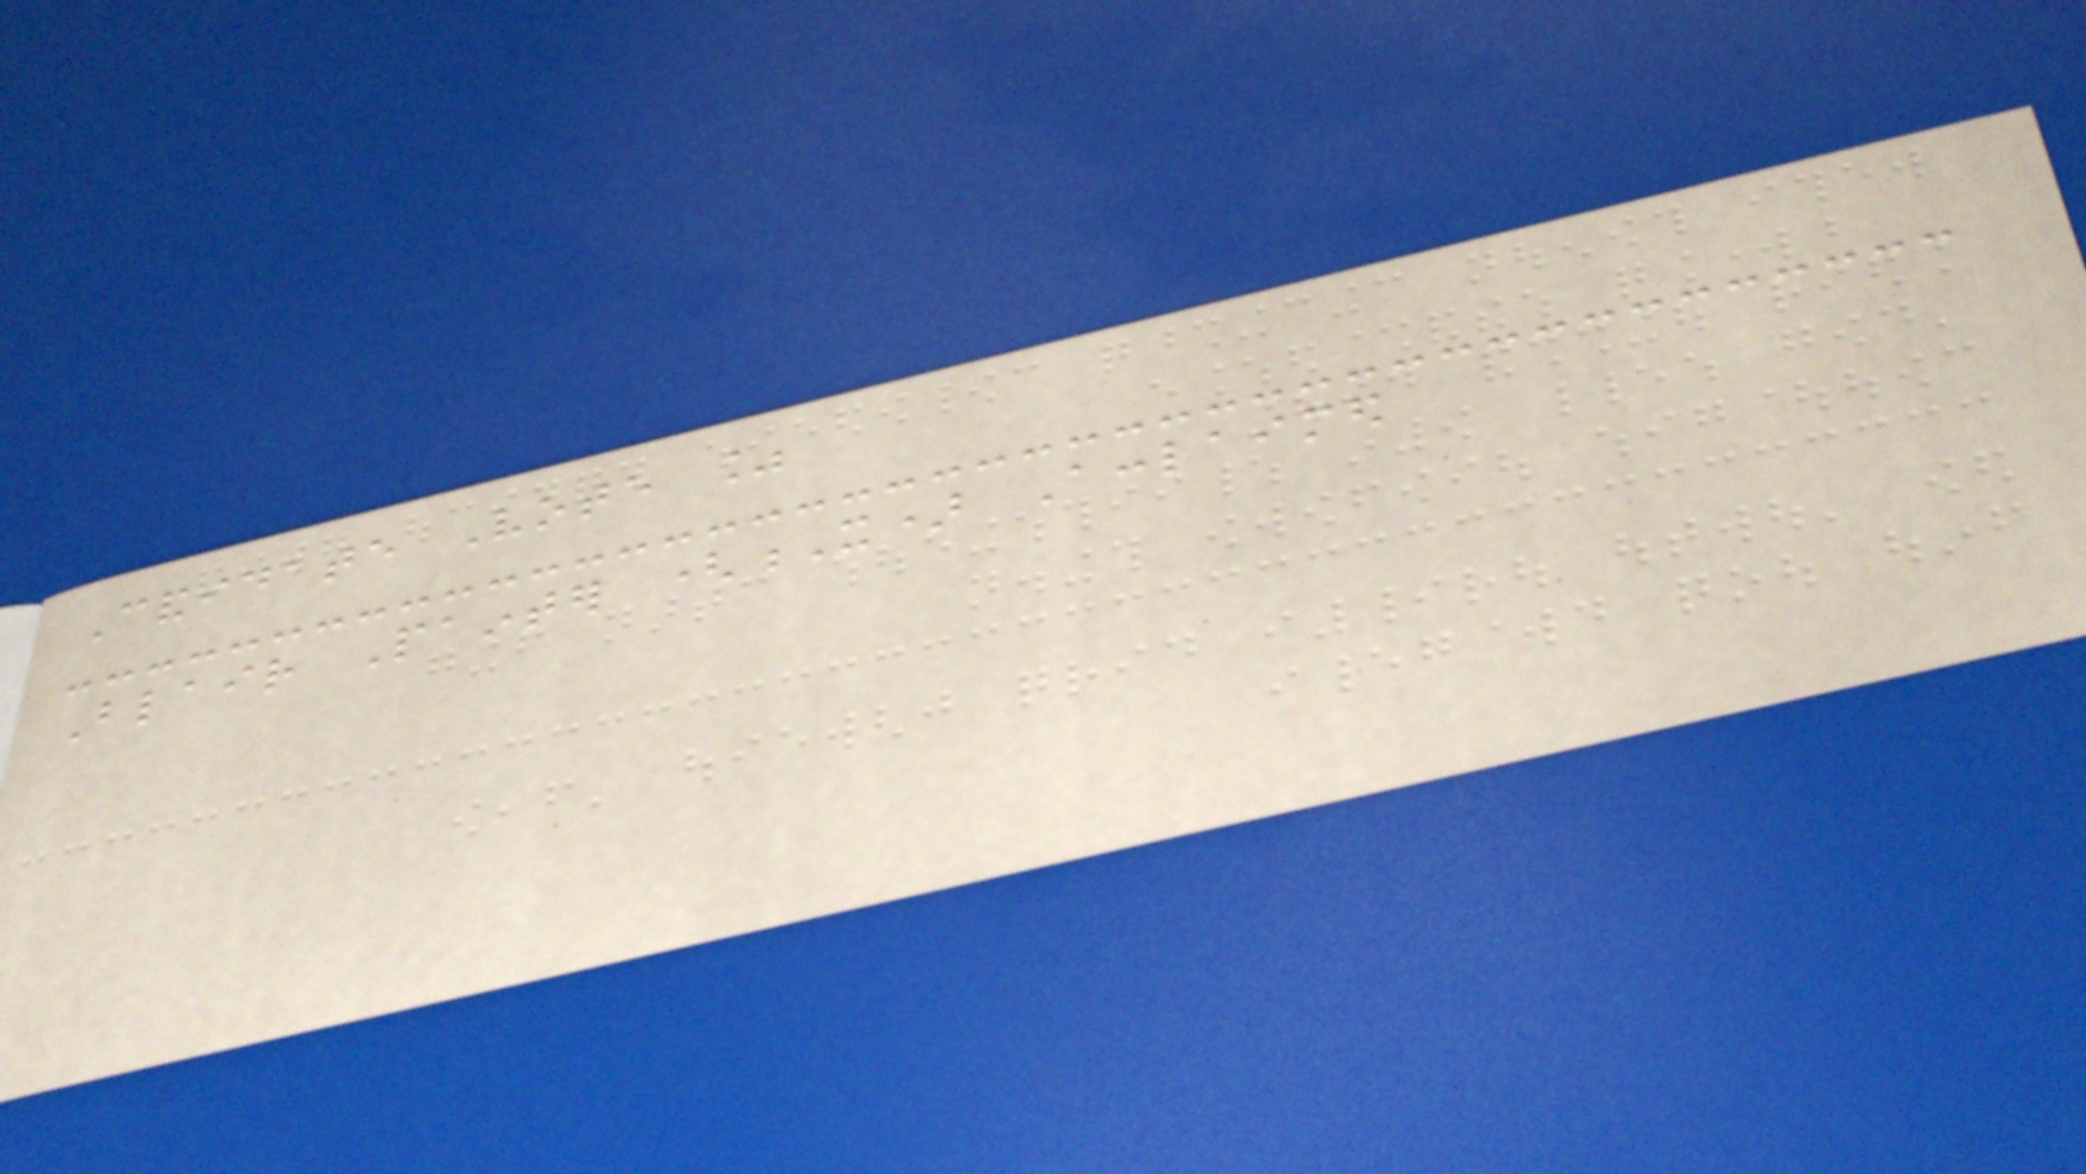Candidate Vote %
Blair Painter (X) Acclaimed
